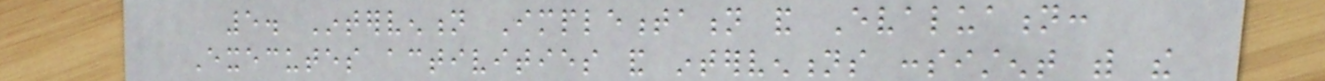5. Intervention Implementation and Evaluation:
Executes activities and interventions consistent with the
